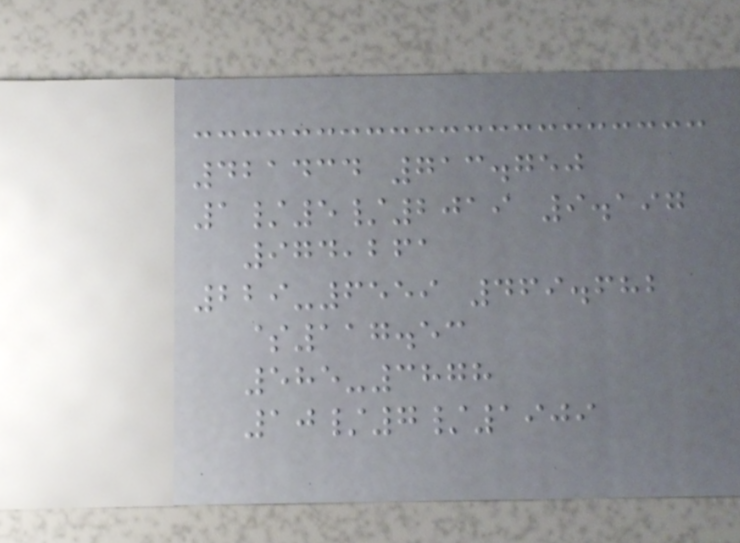421434 713.750
1/5/2019 9.197
974,261
229-6559 469.682
$117.53
585-3878
10/7/1909
